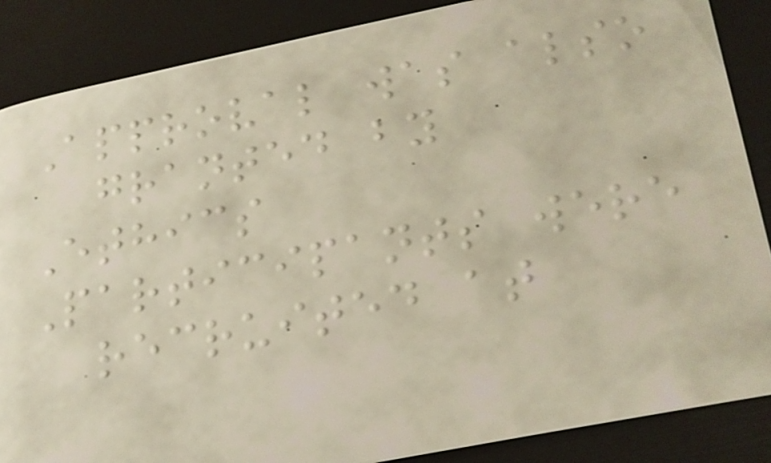Approval was also
granted by
Ethics
Participants were
recruited at
